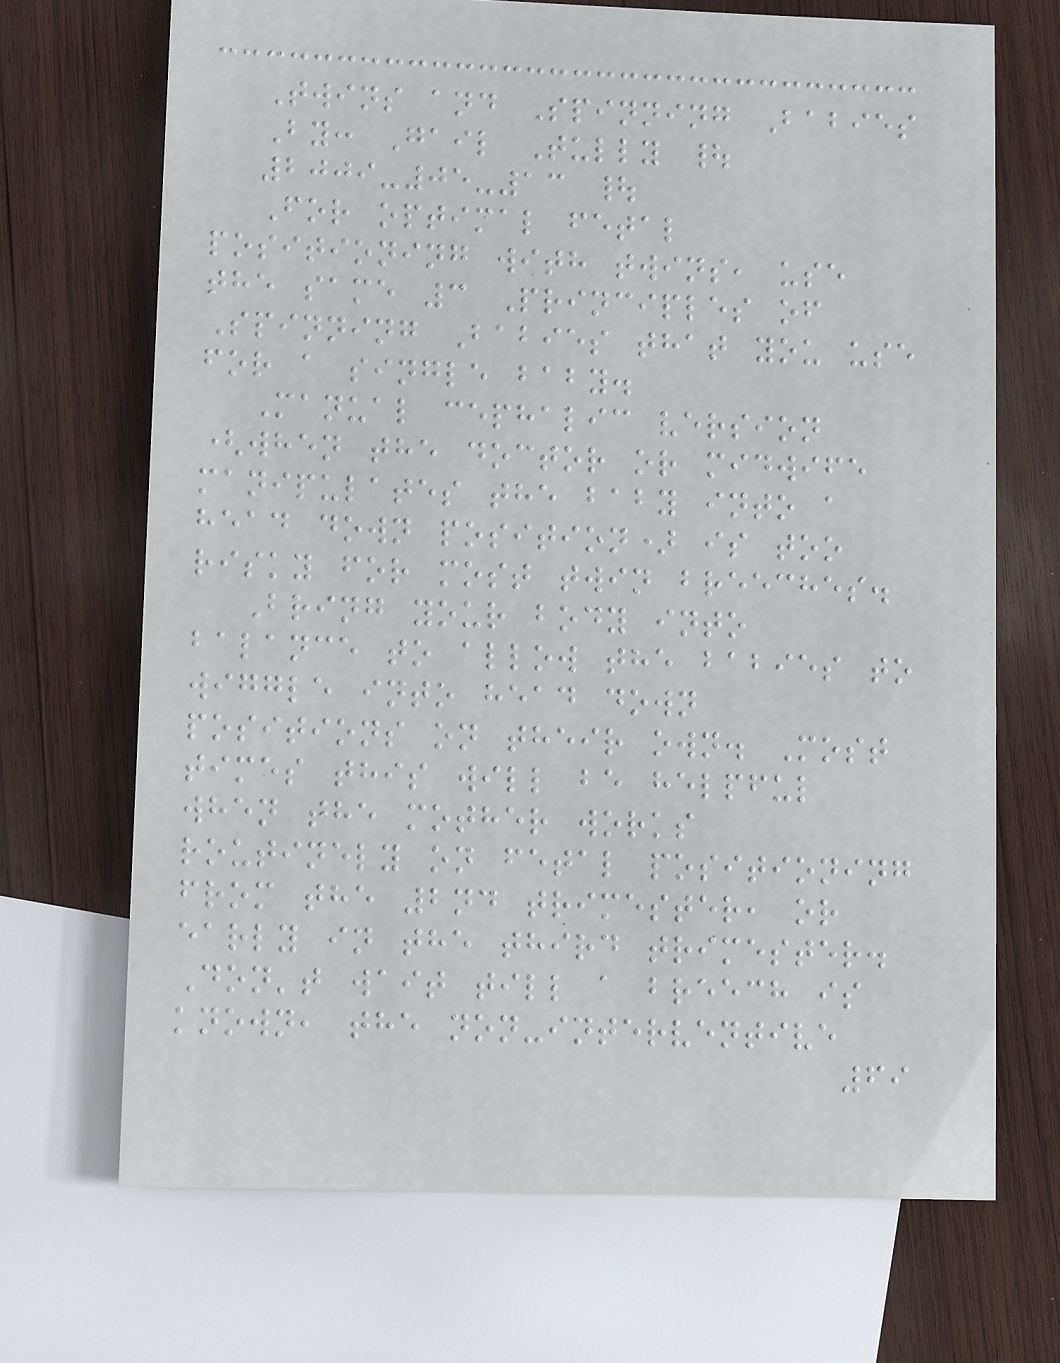Twins and Spinning Babies
By: Gail Tully |
2009-05-13 |
For optimal fetal
positioning with twins, use
the same 3 Principles of
Spinning Babies that you use
for a single baby.
Manual cephalic version
(when the doctor or midwife
manipulates the baby into a
head down position) is too
risky for most twin breeches.
Bring your body into
balance to allow the babies to
wiggle into head down
positions on their own. Most
times this will be helpful
when the mother works
routinely on fetal positioning
from the 2nd trimester, or
early in the third trimester.
Don't wait till a breech is
known, the non-interventive
69
